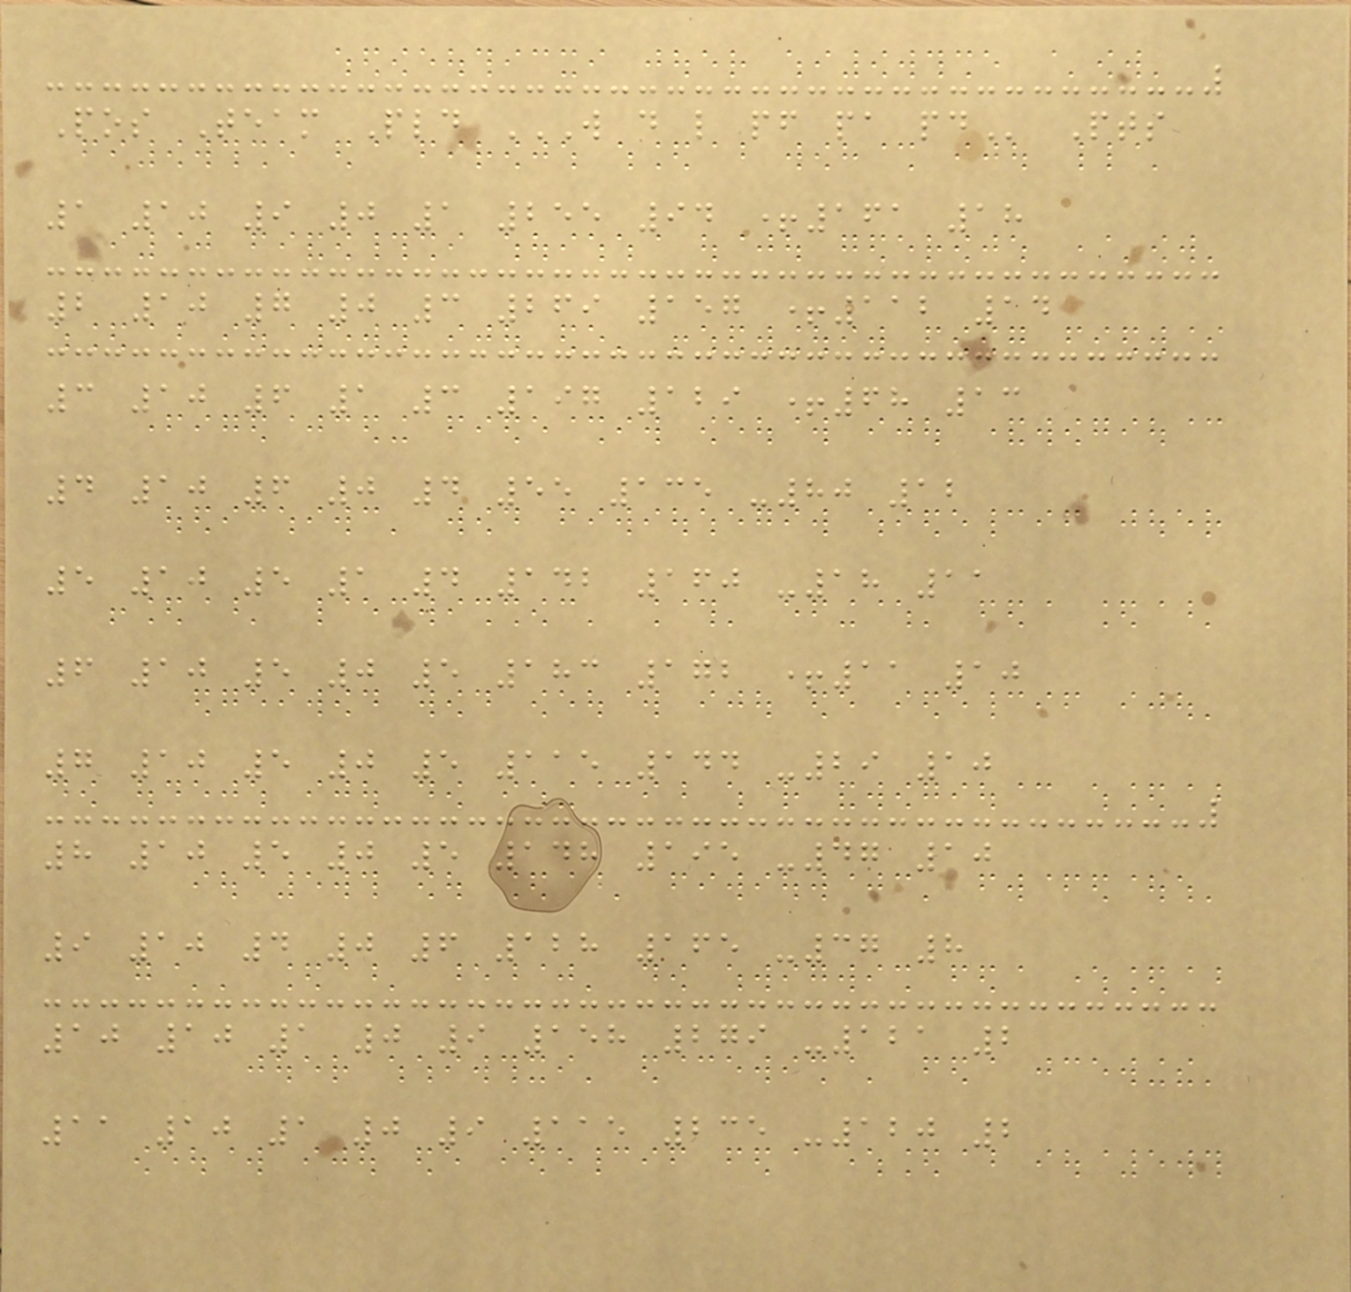Pos Team Pld W D L PF PA PD Pts
1 10 9 0 1 255 94 +161 18
2 10 7 0 3 269 157 +112 14
3 10 6 1 3 197 129 +68 13
4 10 6 0 4 55 135 -80 12
5 10 5 1 4 142 160 -18 11
6 10 5 0 5 183 172 +11 10
7 10 5 0 5 115 144 -29 10
8 10 5 0 5 148 195 -47 10
9 10 4 0 6 128 165 -37 8
10 10 1 0 9 158 279 -121 2
11 10 1 0 9 115 235 -120 2
